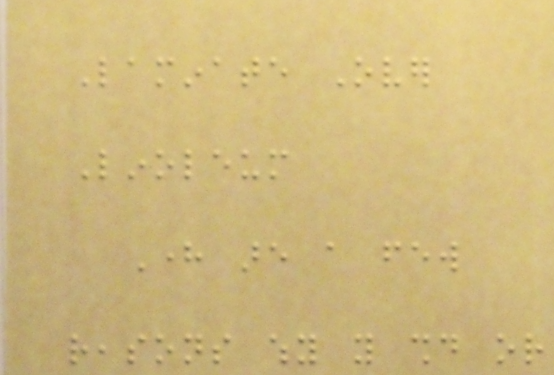Laminate Over
Linoleum
Here are a few
reasons why you should or
